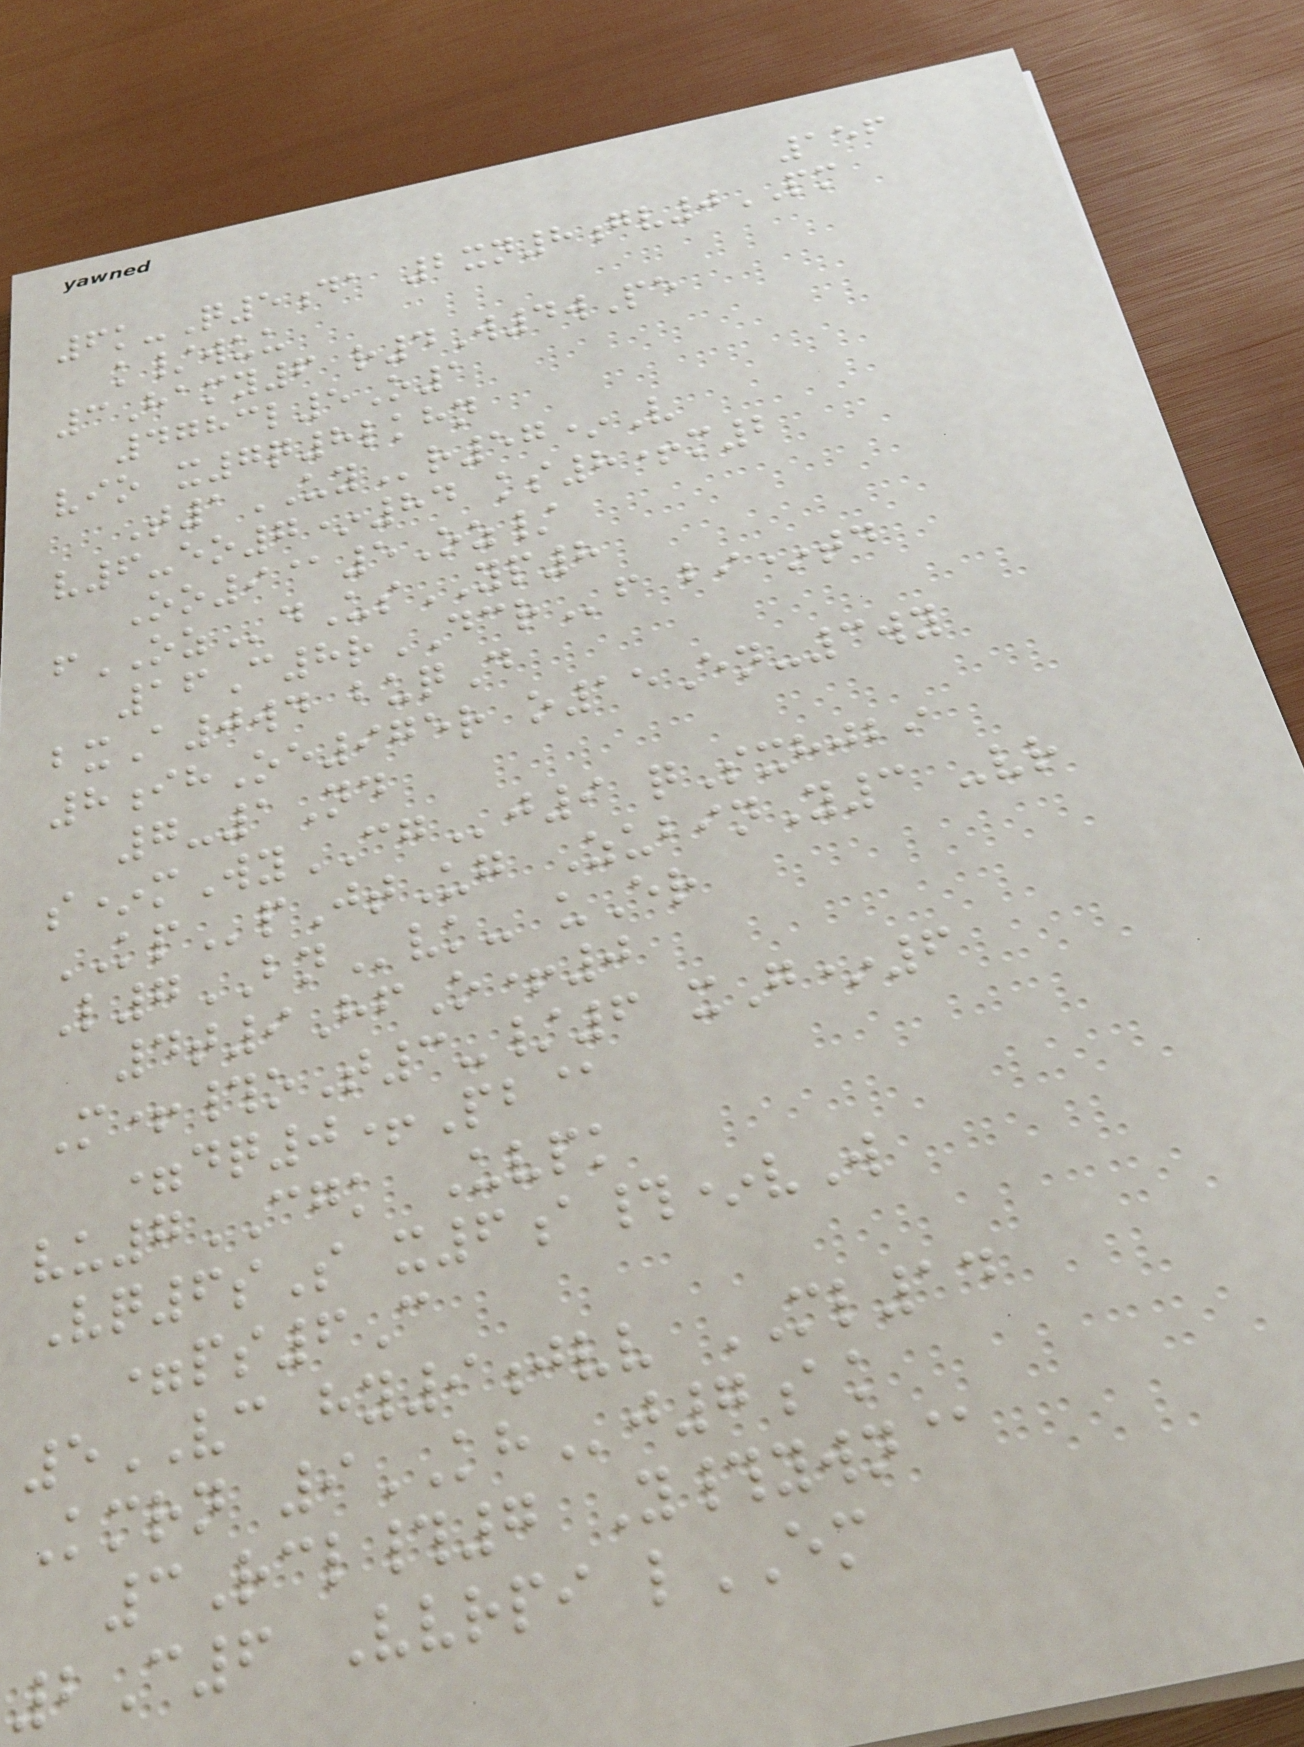156
6k-Q5da 2xn8gv0PM
k/wuu
3Hamy6 r4W4wPe
4783l5O1
vio x7q8lkhn
T1UYr57*V
v6-eo7*84 ks8+m2
Oo9@5Oz/
fOZdUsYP8
16C8rDCRf bi*td
bxA0wd buqD
8ihOe975r o15En-3wy
7-1Nd
s*mWyCGj9 qSxhjbi
KPpJtUg ZubinY3 -vr
L7BNvk- uEr
4t9HfO+0
M+#oT3-/6 xG*6
=dq0+Pb@
vu7CGK Uvpk
Vq6sS x6a#*vW
=ps6C
5VC hy9jvv ML14
Kmrn 9KHj7ak
3Rcl#7 Y#ywn@
2C6 Vvrpi lEM
